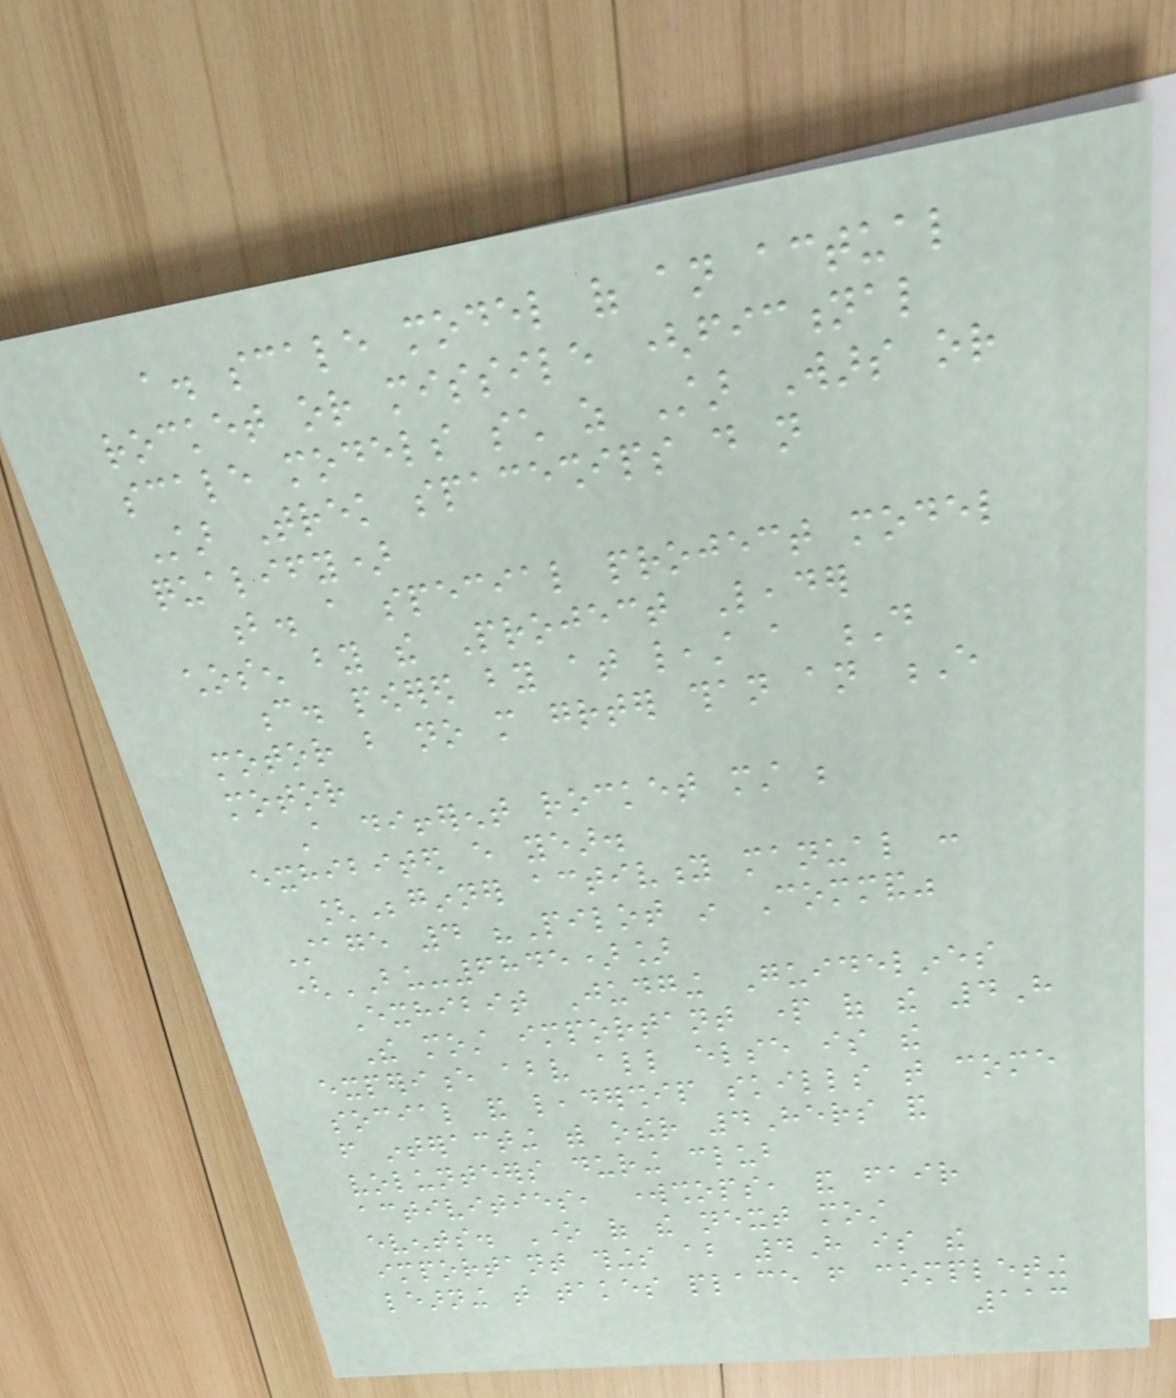a. scale model of an actual
rocket or missile (fictional
scale models such as Star Wars or
Star Trek spaceships do not
qualify)
b. a special project model
chosen by the Project Leader
c. powered by at least a D
motor but no more greater than an E
motor
A different rocket must be
exhibited every year.
[Beginner activity manual :
Stage 4 "Pilot in Command"
(BU-6845)]
Exhibit Judging Guidelines
The most important part of the 4H
experience above all else is the
social and leadership skills that come
from interacting with other 4Hers and
volunteers during club
activities, workshops, and fair
events. One of the next most
important things about 4H is the
learning that takes place from completing
113
